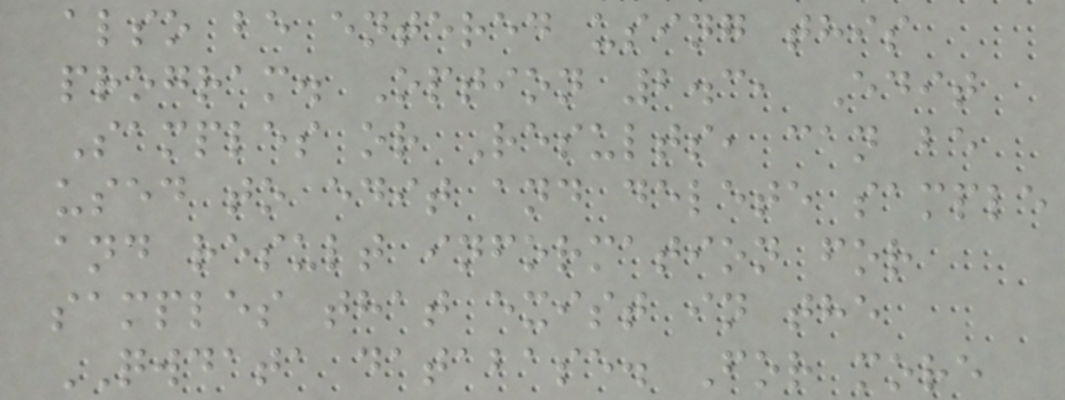also be entered using this
program. Option 2.3, Edit
Samples or Results, can be
used to edit and delete sample
and result information for
samples that exist in the
QWDATA database. For more
